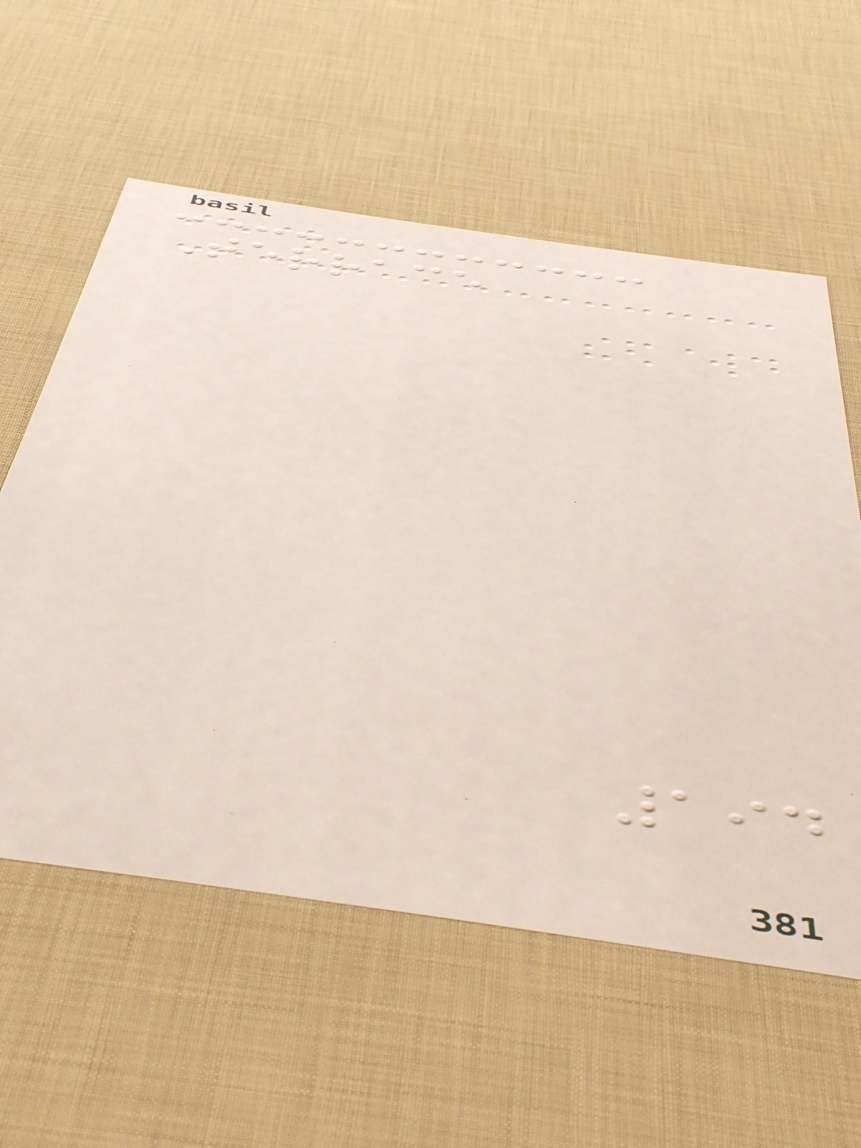Terrace
194
